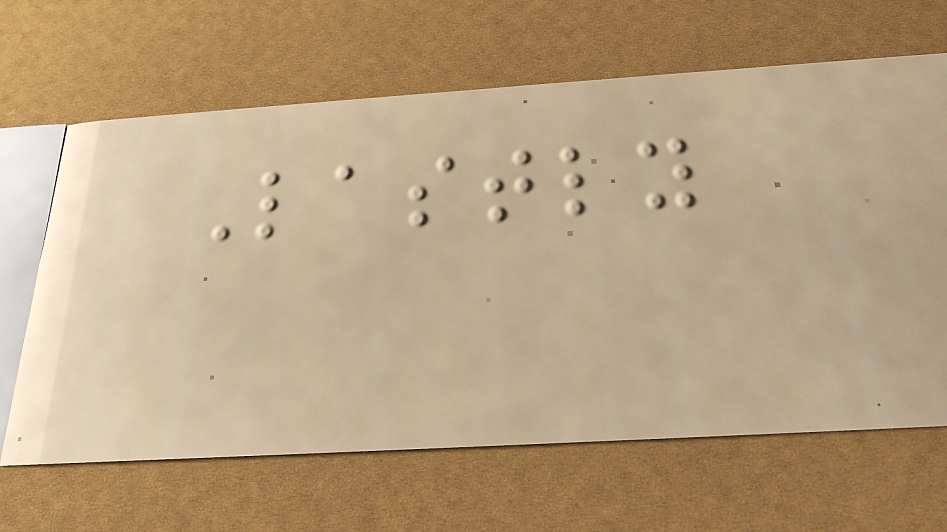Lastly
